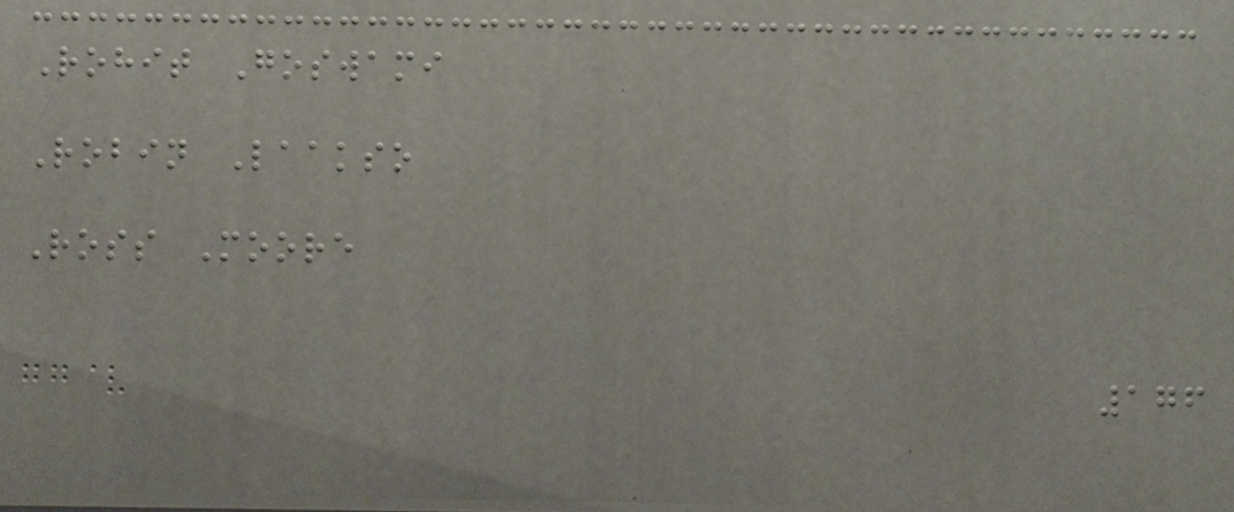Rohit Goswami
Robin Laakso
Ross Moore
176
